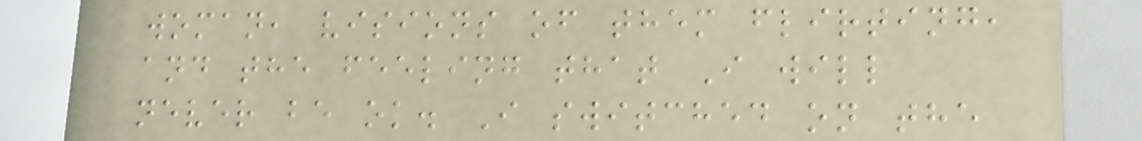woman, visions of them flirting,
and the feeling that I will
never be ok. I switched on the
